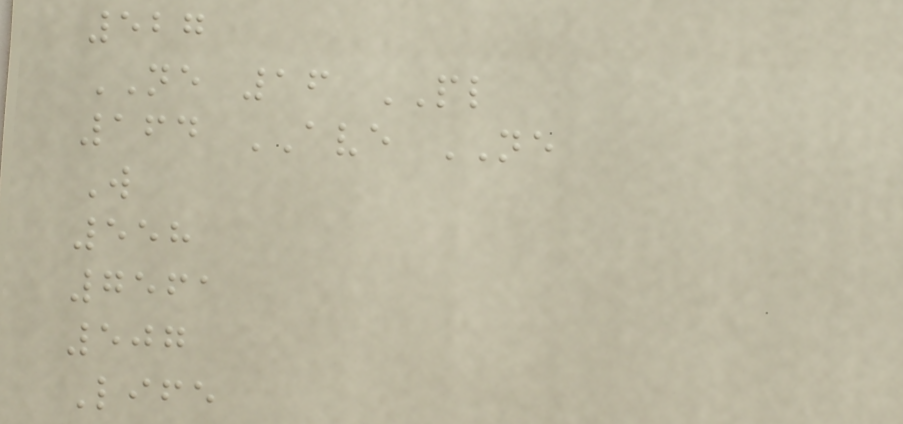527
NE 16 PL
164 AVE NE
W
558
7561
507
Life
